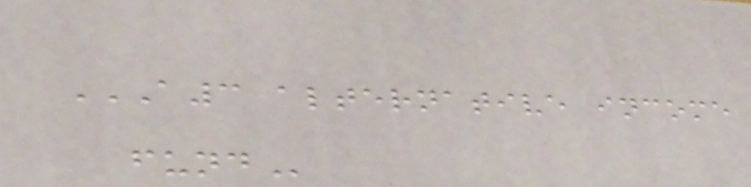A3 ALTERNATIVE INCOME
FUND
